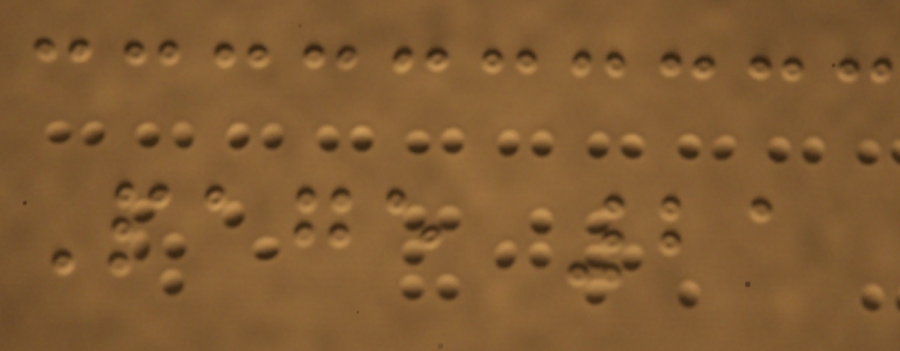Page 21
